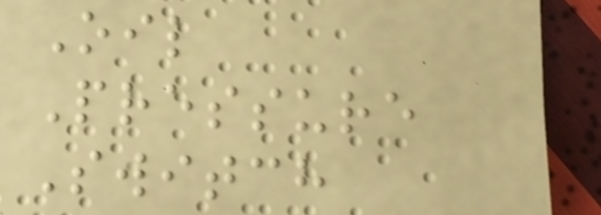Oil
Pressure
Switch
